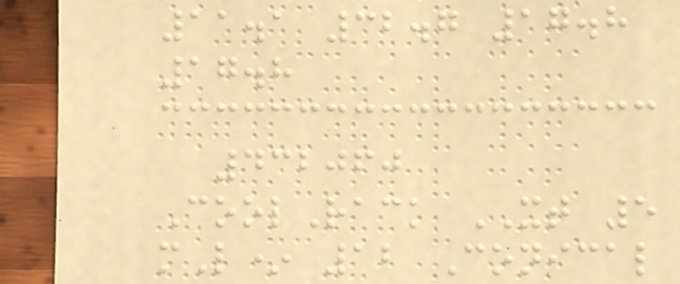11.1 32.7 17.8
17.8
432060
CoolRack XT 5
mL* 12 Conical
